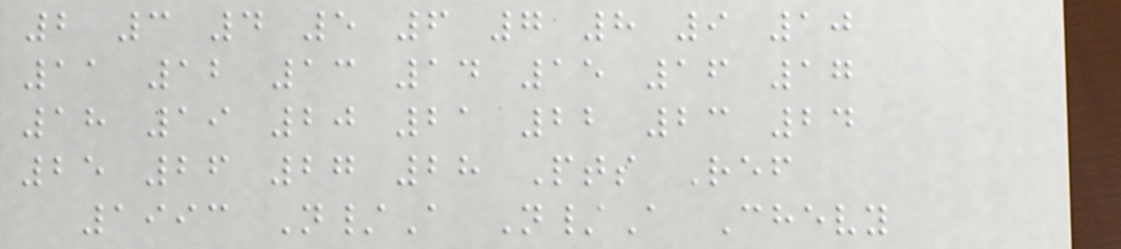2 3 4 5 6 7 8 9 10
11 12 13 14 15 16 17
18 19 20 21 22 23 24
25 26 27 28 Pts Ref
1993 N/A N/A Chevy
